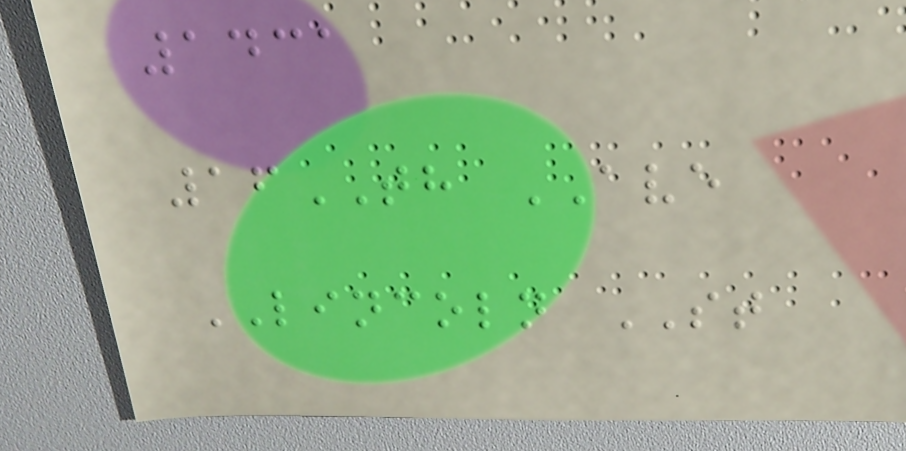1431
16TH AVE
LINCOLN ST
